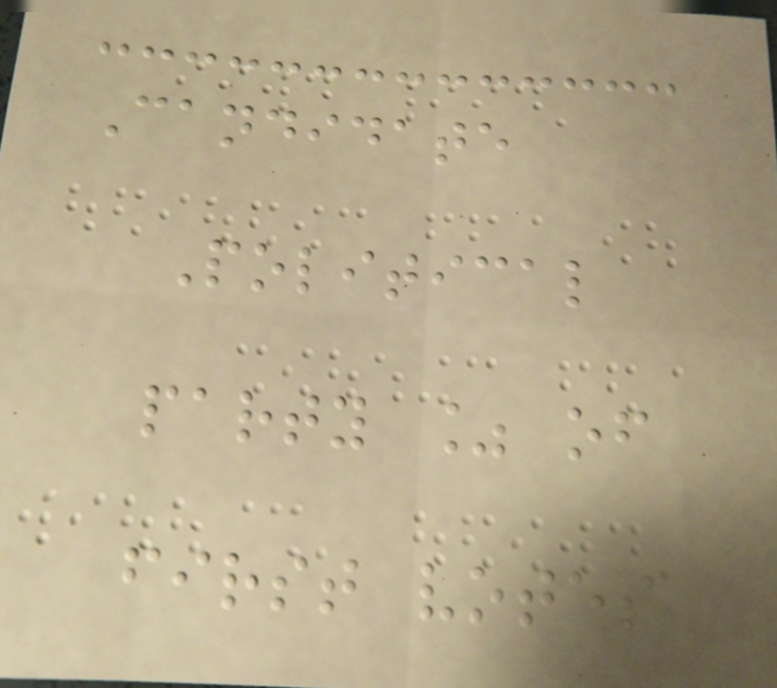Candidate
Political
party % of
first votes
